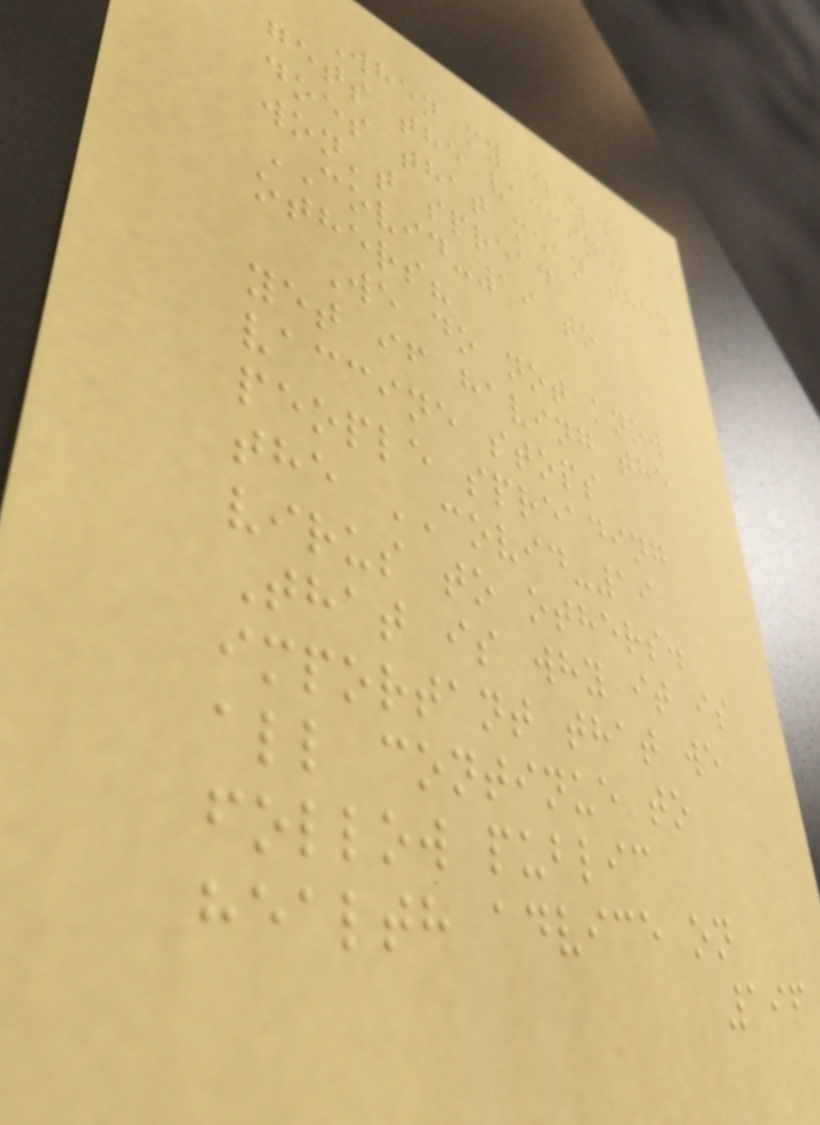When my child
gets the vaccine,
does that mean they
won't spread
COVID-19 to
others?
We do not know
yet if having the
vaccine stops
people spreading
the COVID-19
virus to others.
That is why it is
important that we
all continue to
follow public
health advice on
196
